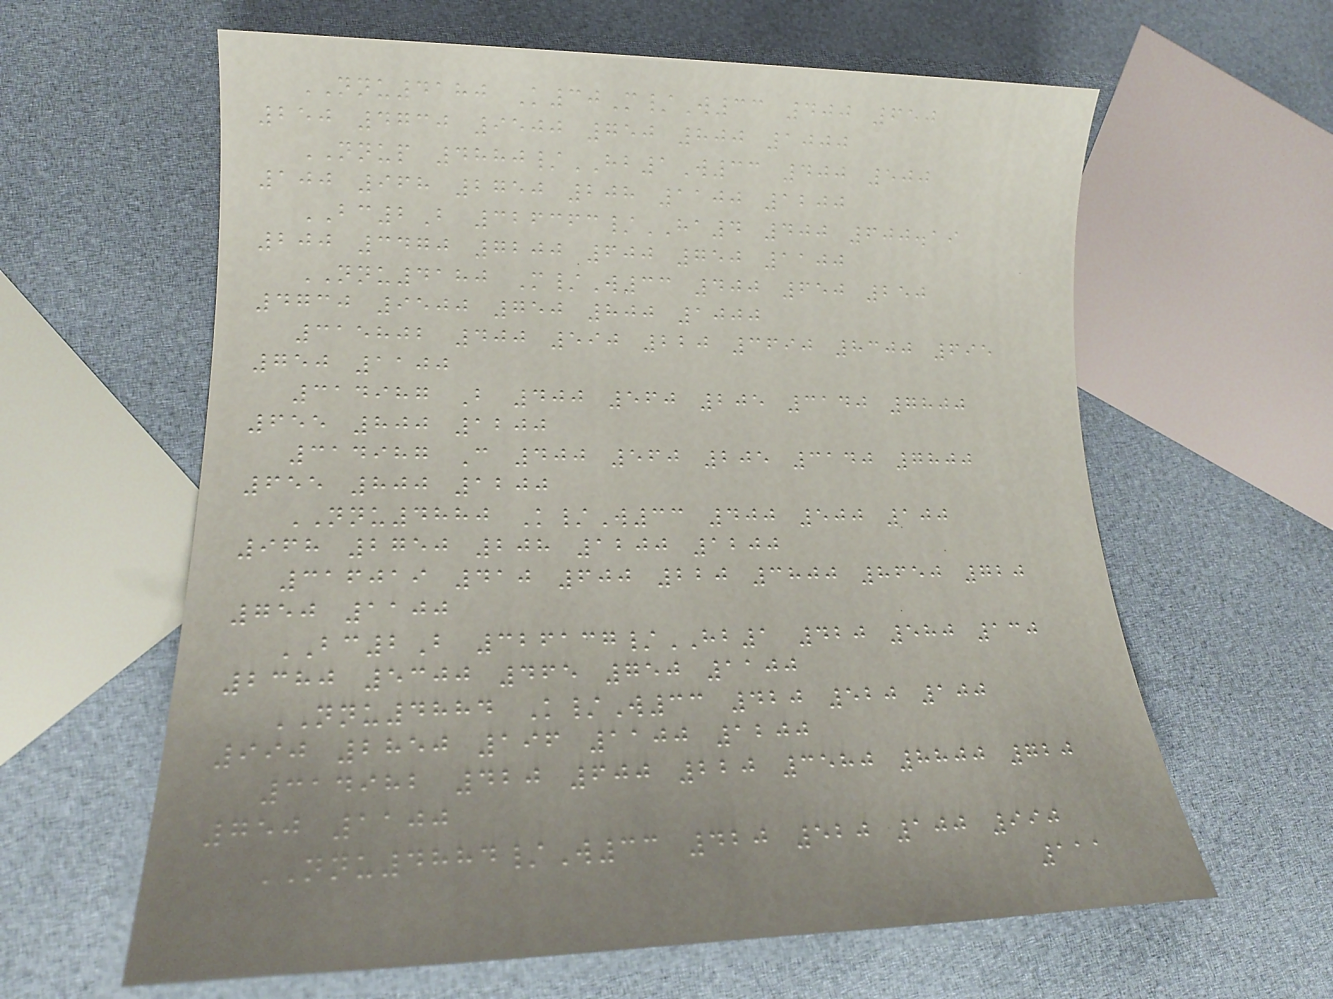NNU4180 K30M/W33 400 650
250 4730 9500 750 800 1000
NNUP 4880/HB1W33 400 500
100 968 2750 208 1100 1200
BC2B 326363/HA4 400 600.19
200 3470 7200 600 750 1100
NNU4180 M/W33 400 650 250
4730 9500 750 800 1000
315802 400 590 220 3690 8300 695
750 1100
314987 B 400 560 205 3140 7800
655 800 1200
314987 C 400 560 205 3140 7800
655 800 1200
NNU4880 K/W33 400 500 100
968 2750 208 1200 1200
316019 410 600 220 3800 8650 720
750 1100
BC2B 326137/HB1 420 580 130
2380 5300 465 750 1100
NNU4884 K/W33 420 520 100
990 2850 196 1100 1200
314982 420 600 220 3580 8800 720
750 1100
NNU4884/W33 420 520 100 990
111
